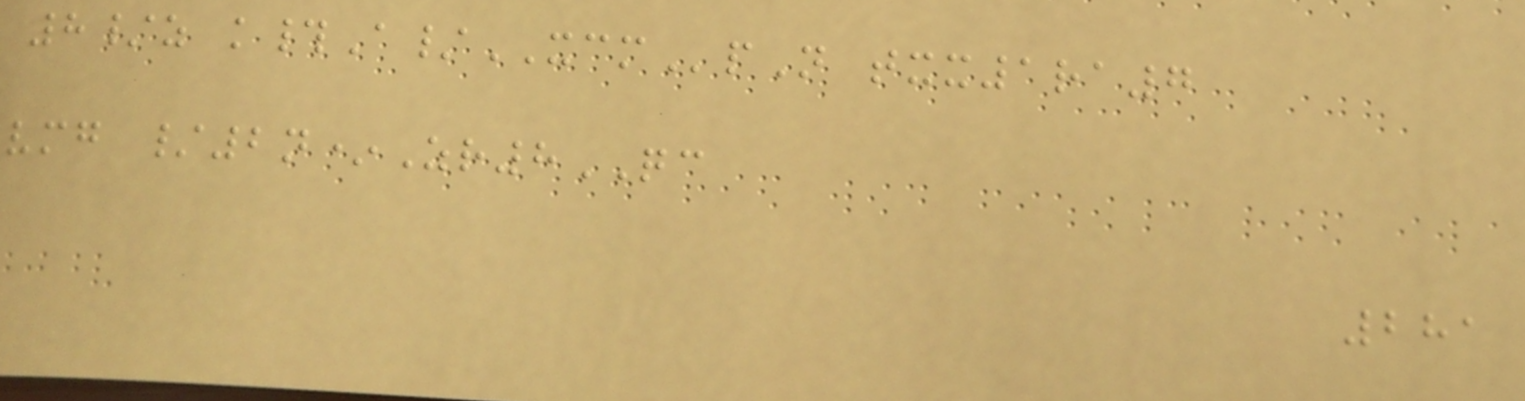8/z k#A/XCMpN txx1ra7
vmg /2n*Zr8QC
281
